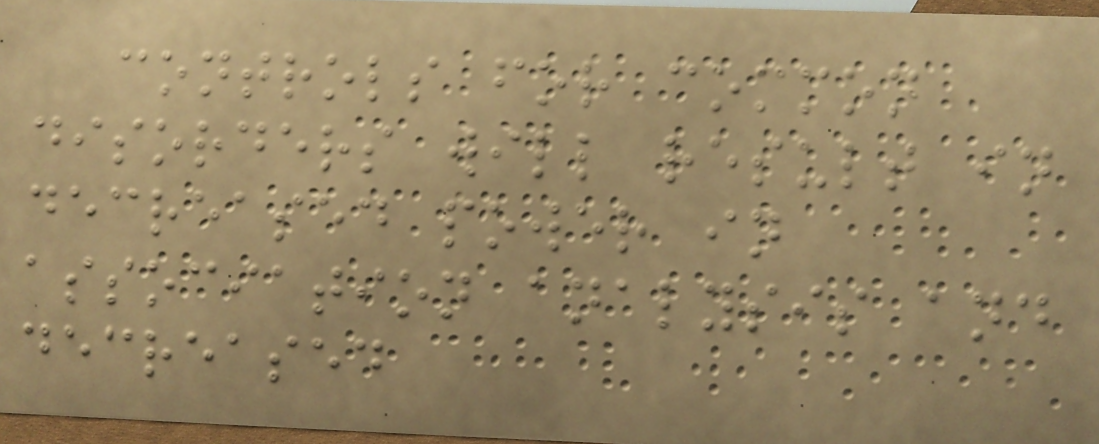controls for common
disorders will result in
decreased power in
association analysis and
decreased
